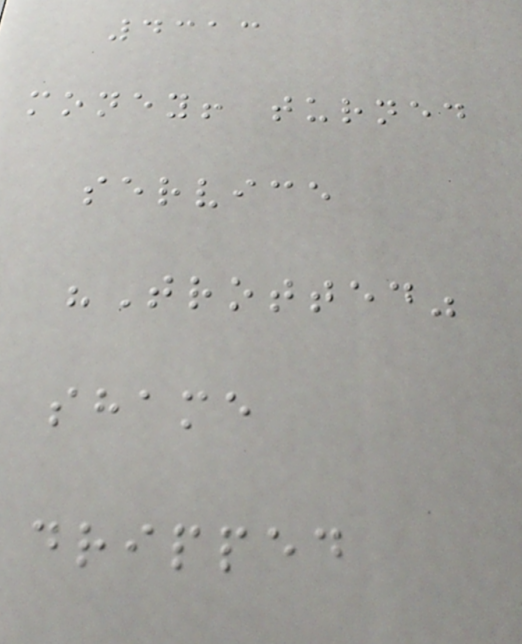4313
money! turned
service
"Trotted"
shame
dripped
